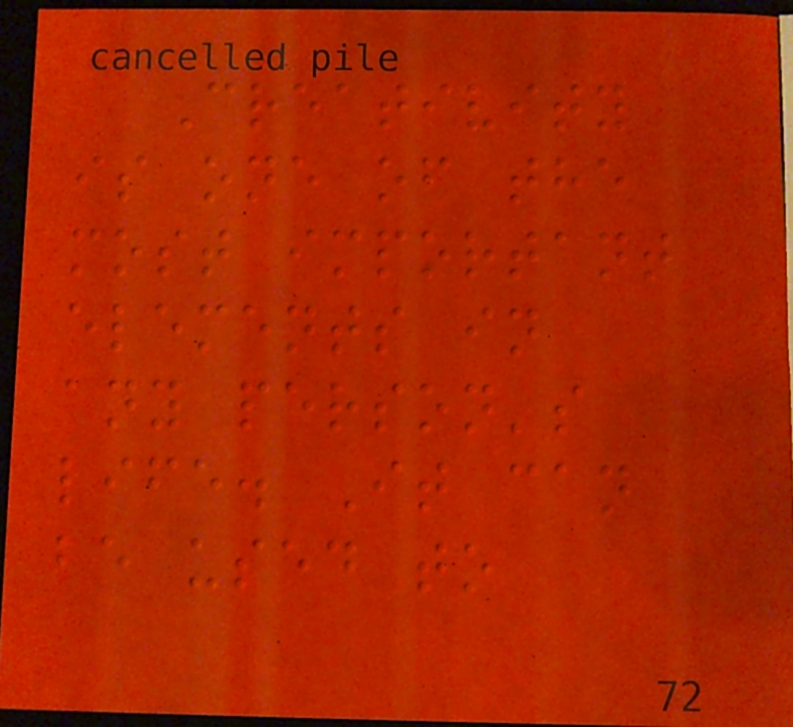Creativity
is one of the
most important
elements in
any person's
life. It can
be used to
